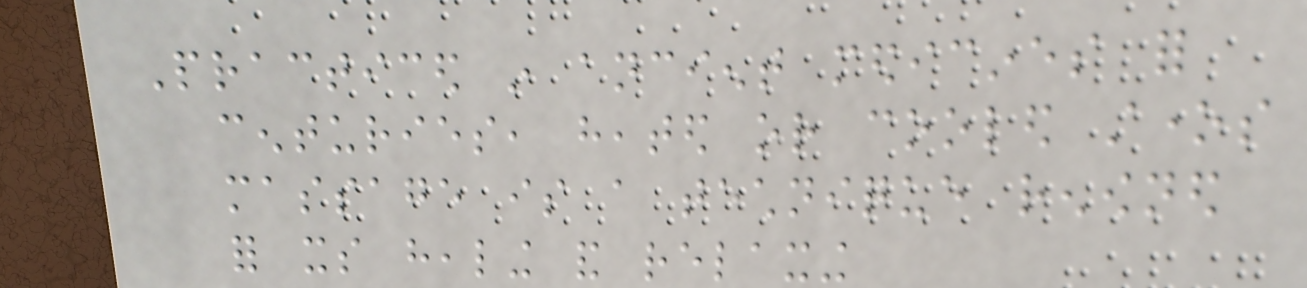Practiced in ancient medicines for
centuries, heated or cooled stones
massage is a technique renowned
for its healing and relaxing
